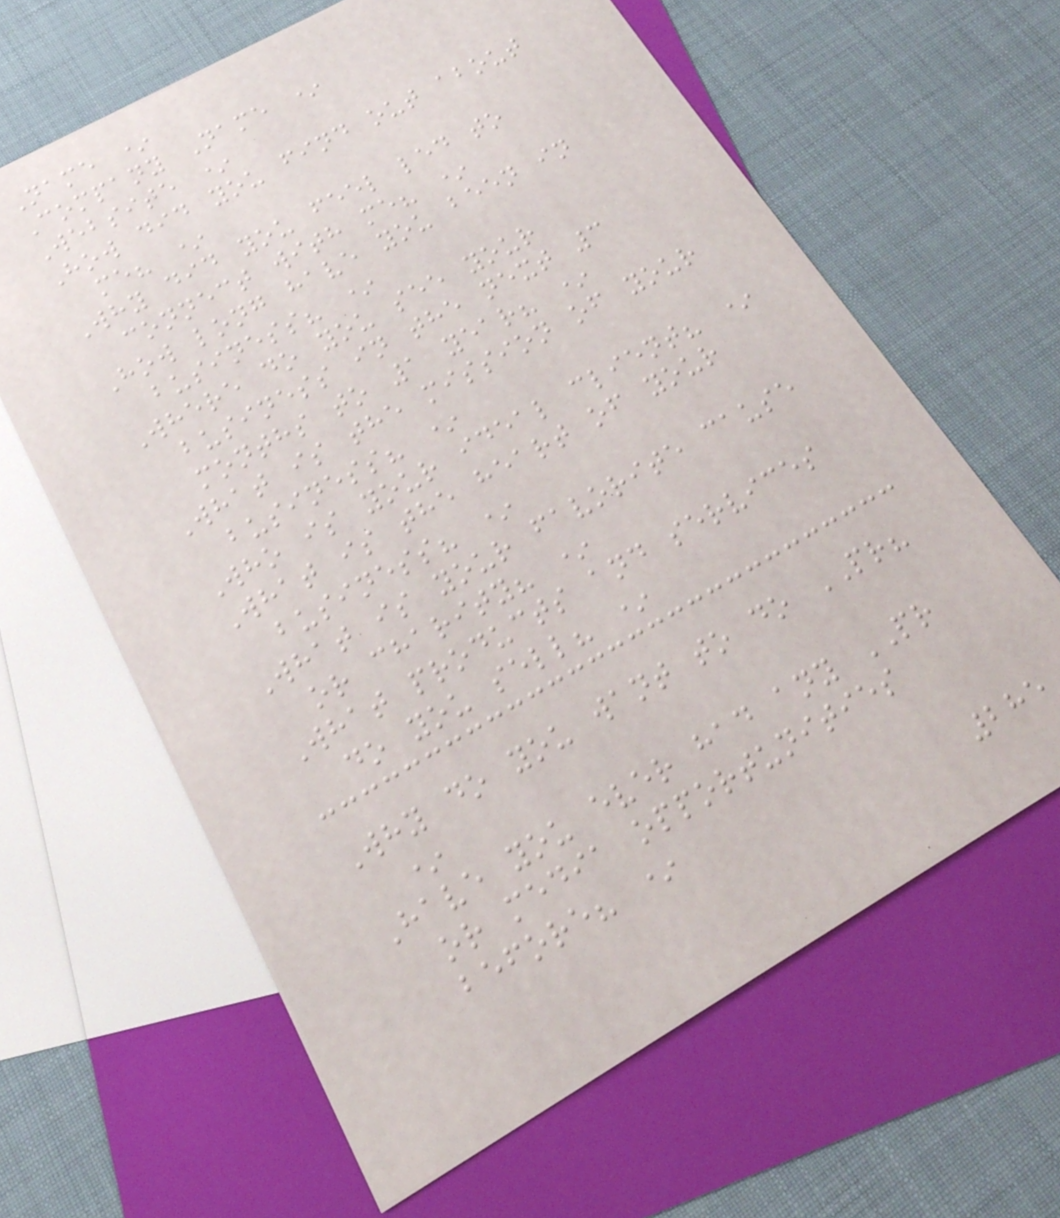Name *
Company Name *
Website *
How did you find out about
me? *
Why did you feel led to
connect with me? *
How long have you been in
business? *
Where do you see your
business in the next 3
months to 1 year? *
What is the mission of your
business? *
Who is your ideal client? *
What is the heart of your
business? *
What is your favorite cause
or charity? *
What products and services
do you sell? *
Why do you want to do PR?
*
Have you ever had any PR
or media opportunities
before? *
285
